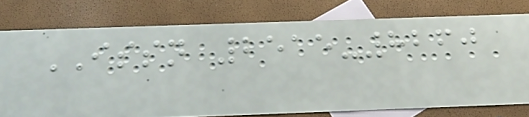ISSN 2515-8260
